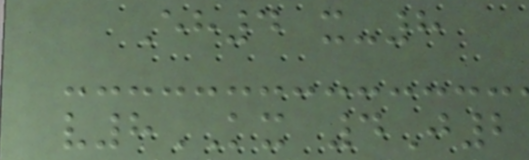Eh4 x-8
v8KX 4J2
